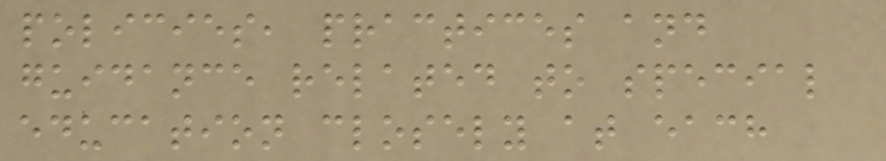policies, practices and
guidance related to special
education closely at each
